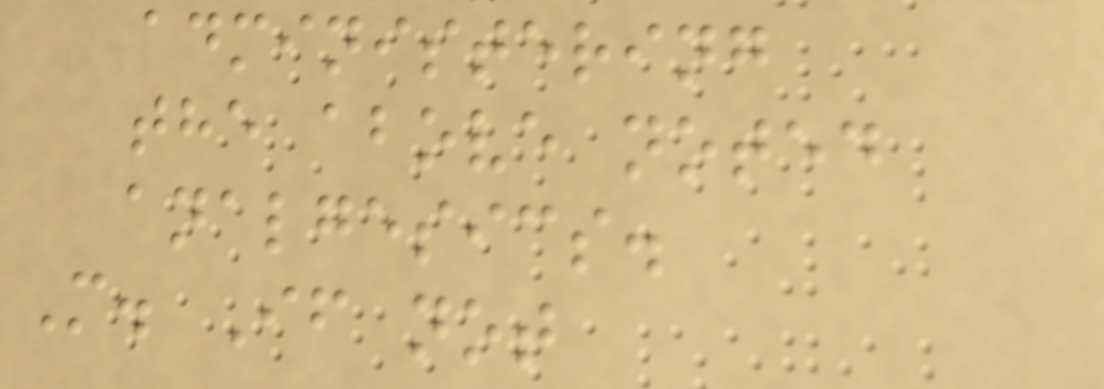administering
the above noted
analgesics.
M. If not
